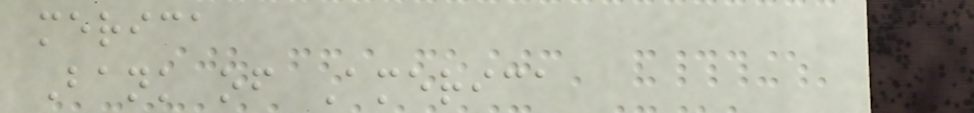merica
Bank of America
